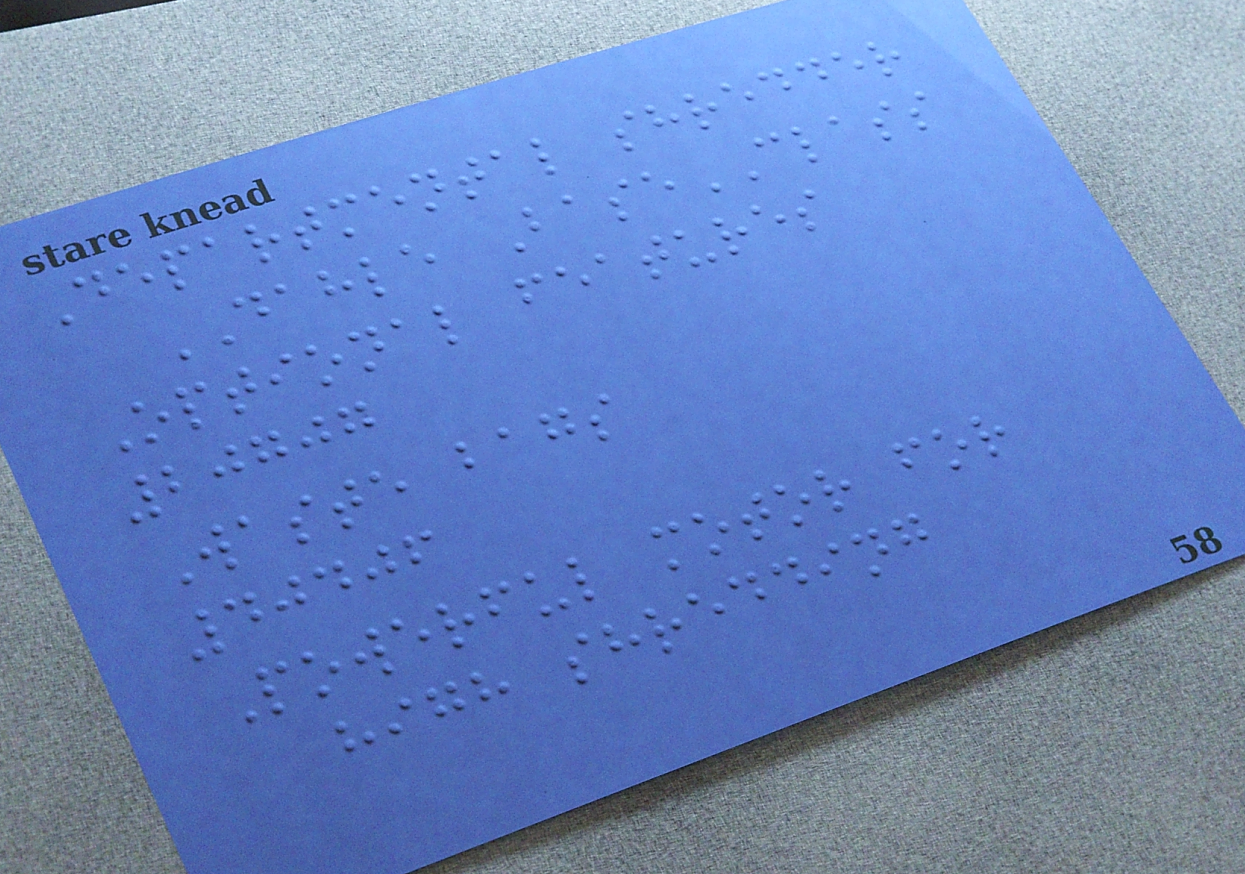Departmental shredder
DAHLE BaseCLASS
Optional features
20707
Waste bags
40406
Powerful motor for
high shredding
